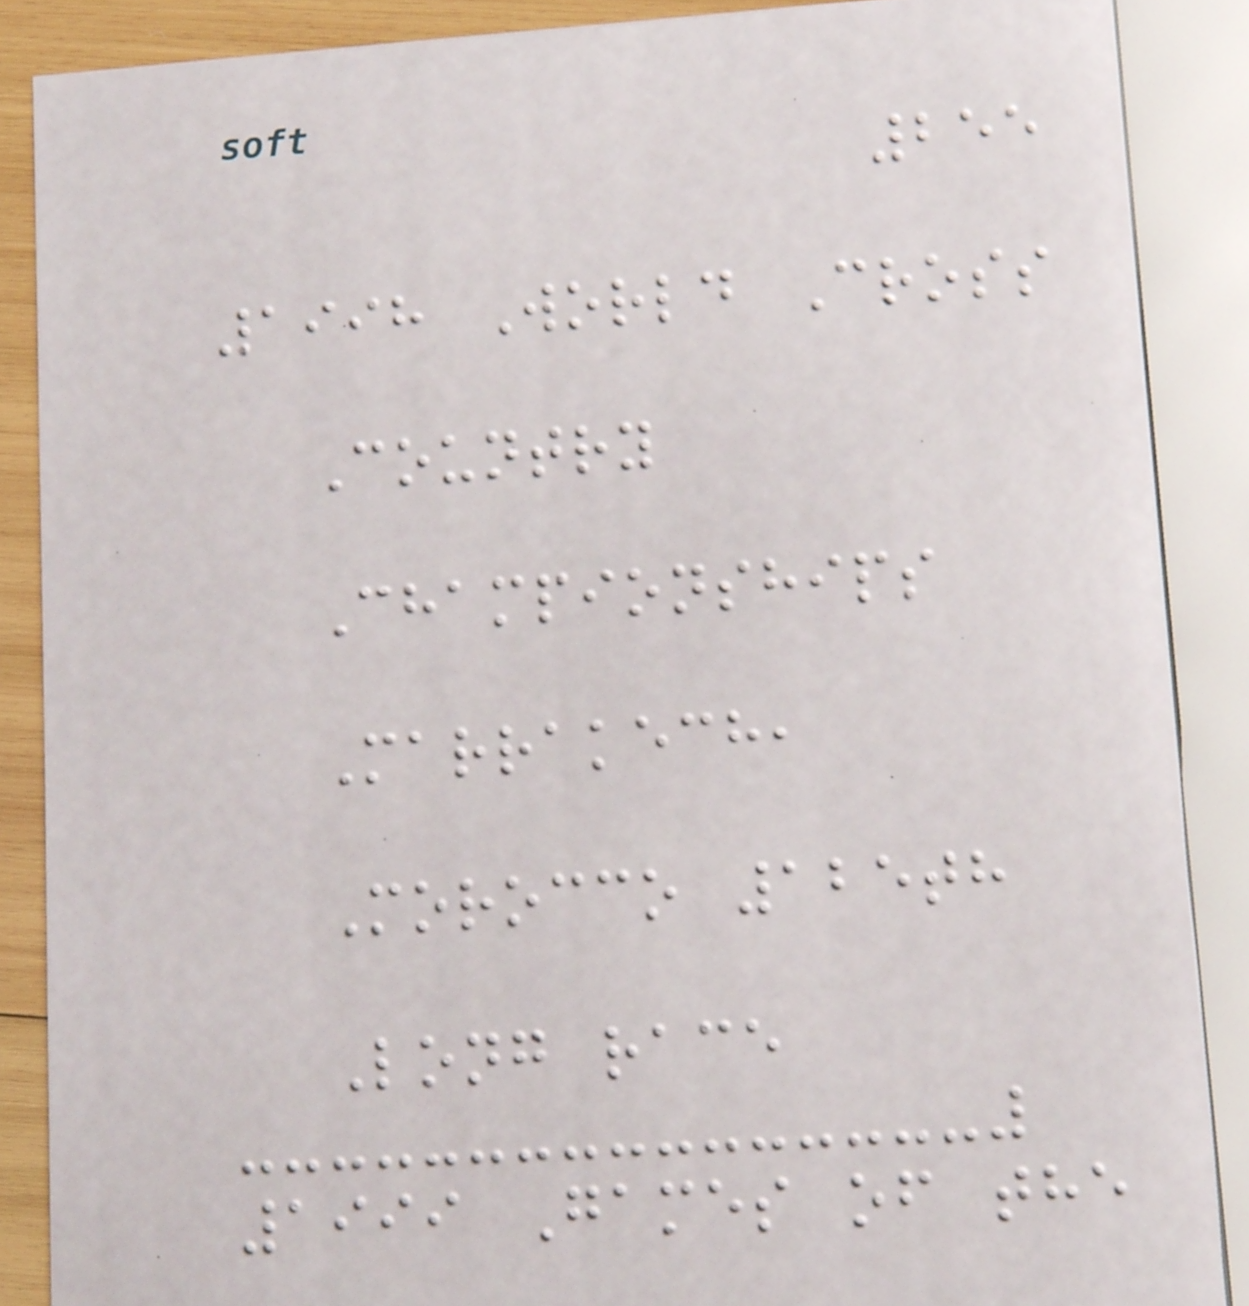255
1998 World Cross
Country
Championships
Marrakech,
Morocco 125th
Long race
1999 Games of the
